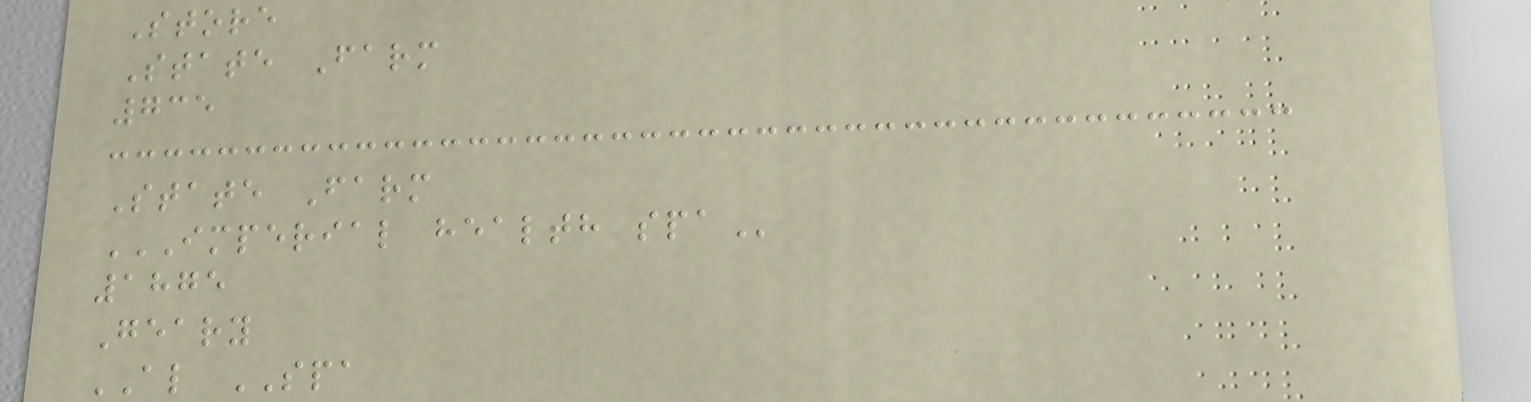Store
State Farm
735
State Farm
IMPERIAL HEALTH SPA
1875
Geary
AL SPA
